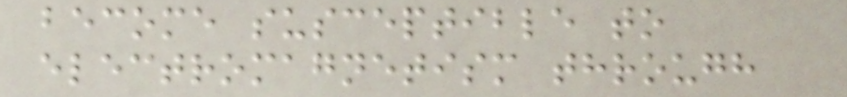become susceptible to
electromagnetism through
